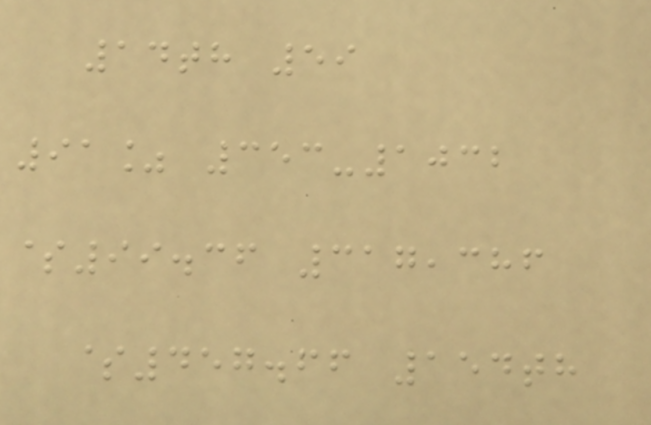14th 59
91% 353-1032
$99.36 317,386
$457.66 154th
